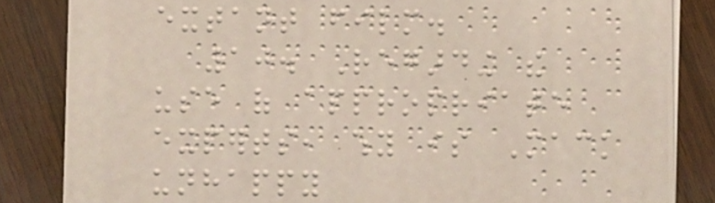extant film.
10. Regarding the
use of appropriate
experts, why is Mack
unhappy
